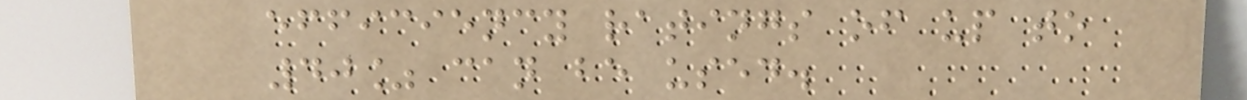efficiency ratings of up to
40% can be used.
